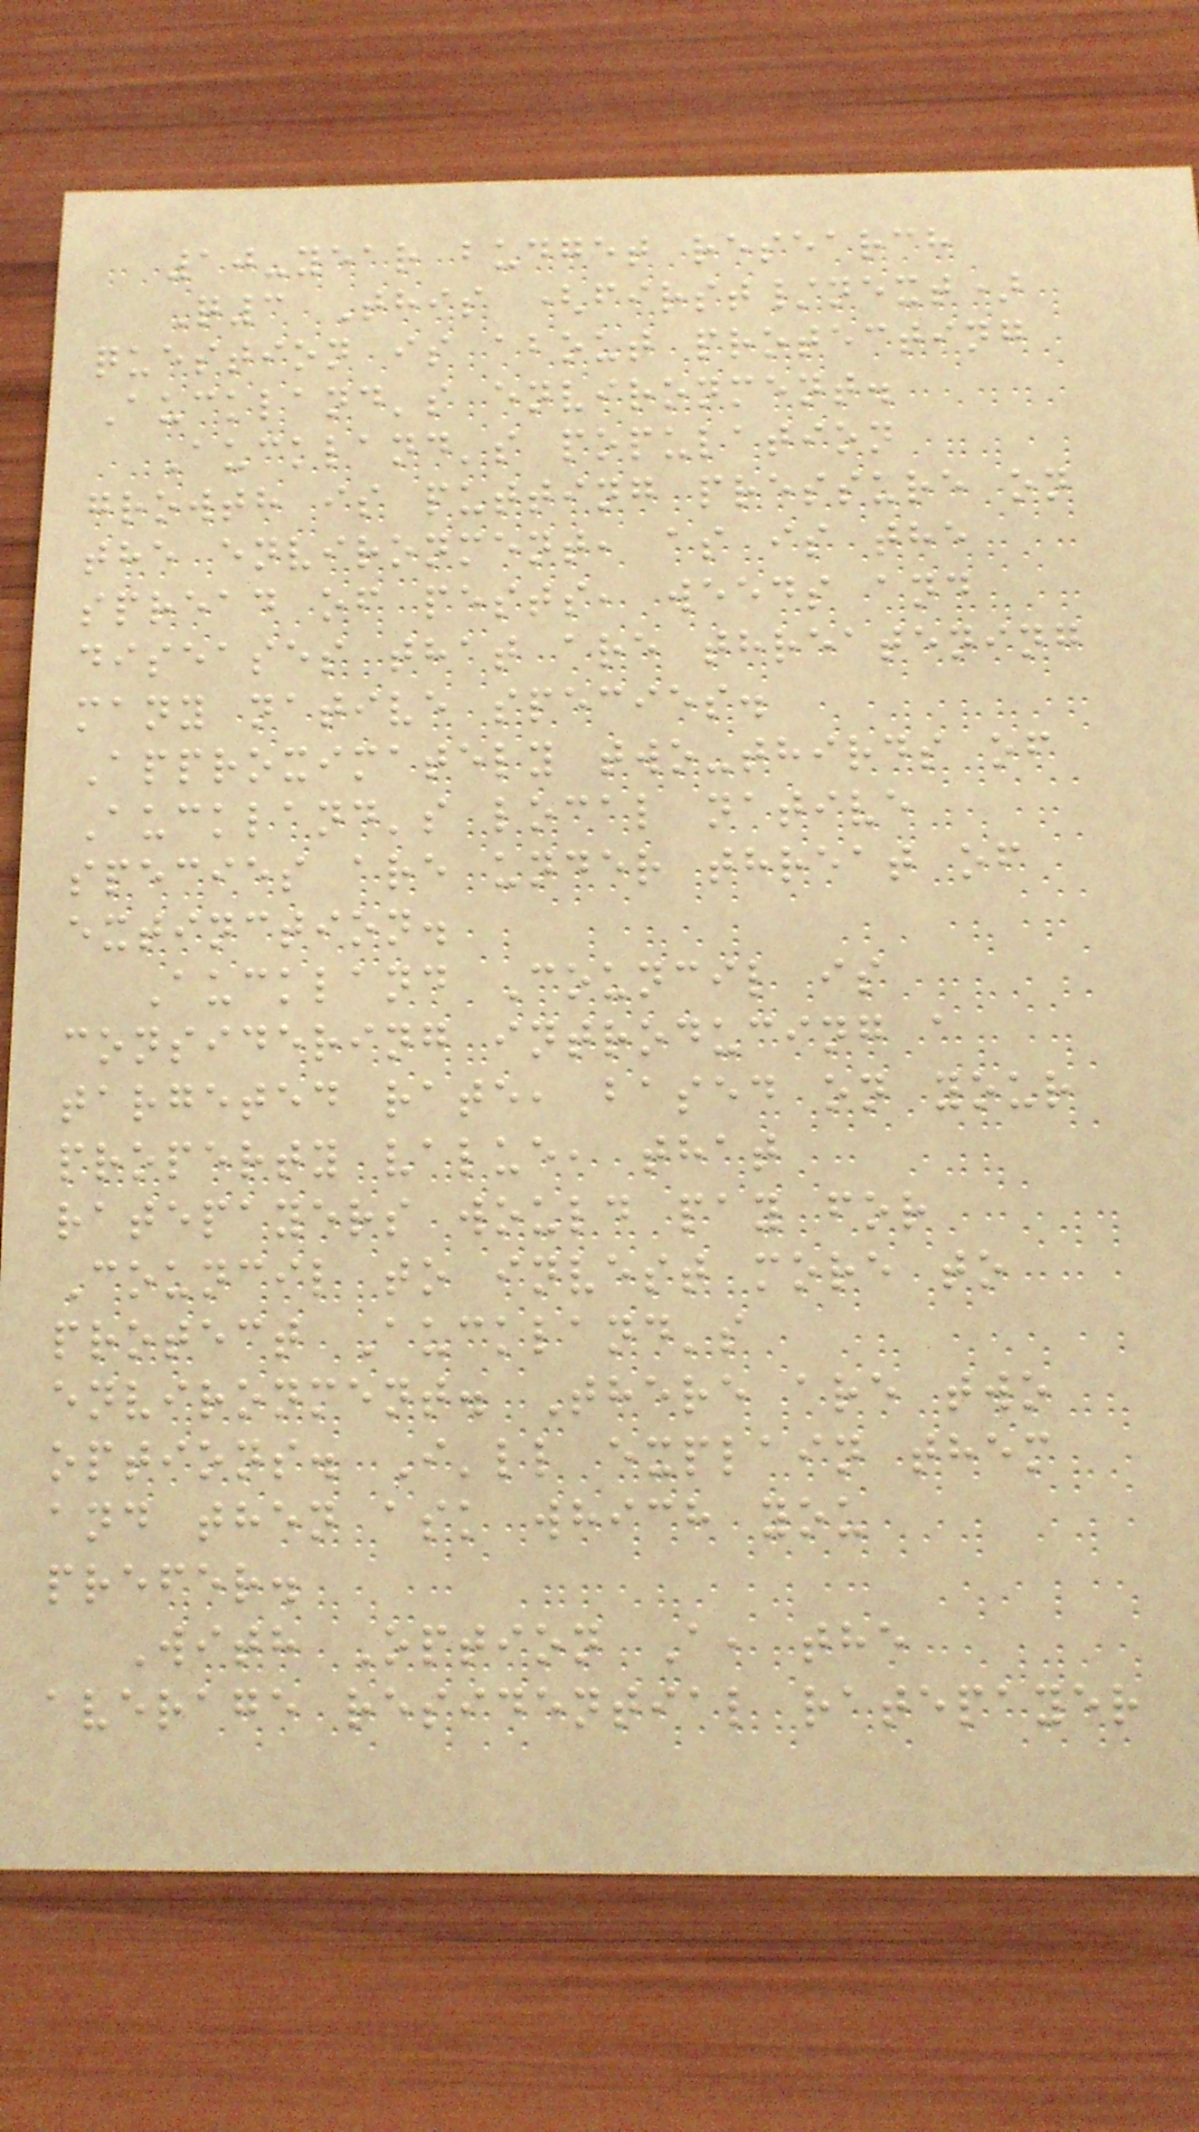10-year budget research
Q3 This (first/next)
question is about protecting
Auckland's environment.
Auckland's population
growth is putting pressure on
the environment, as is the
spread of pests, weeds and
diseases that are threatening
many native species.
Approximately two-thirds of
Auckland's local native
species are under threat of
extinction.
Auckland Council is
considering introducing a
targeted rate, based on your
property value, that
ratepayers would pay for
Council to invest more to
protect Auckland's
environment. There are two
options. I'll explain them
and then ask which you
prefer.
With Option A, the
average residential ratepayer
